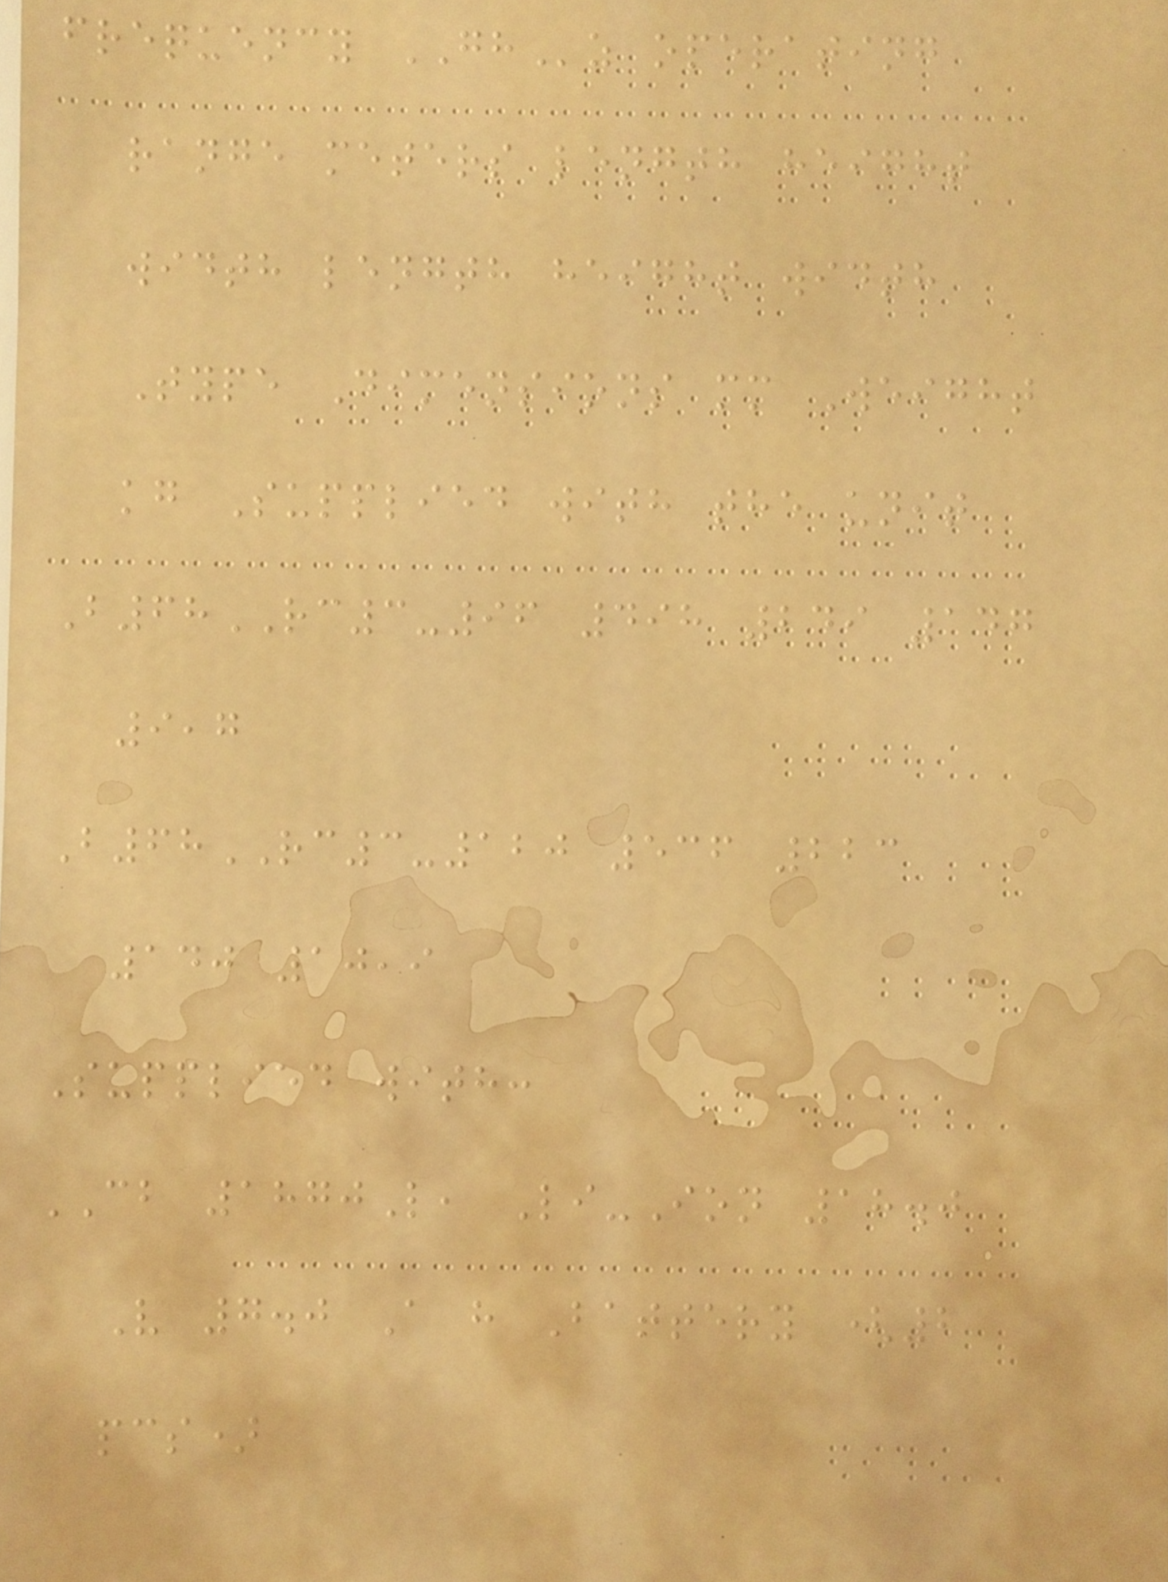frequency GHz operating
range meters length height
width length height width
Type Dimensions mm Weight
kg Supplied with the unit
B68RC3-96 498 249 147
9,7
B68RC3-120 536 223
140 10,9
Supplied with:
CB 1870L, Li-Ion 18.0
V 7.0 A h Battery (2
pcs)
